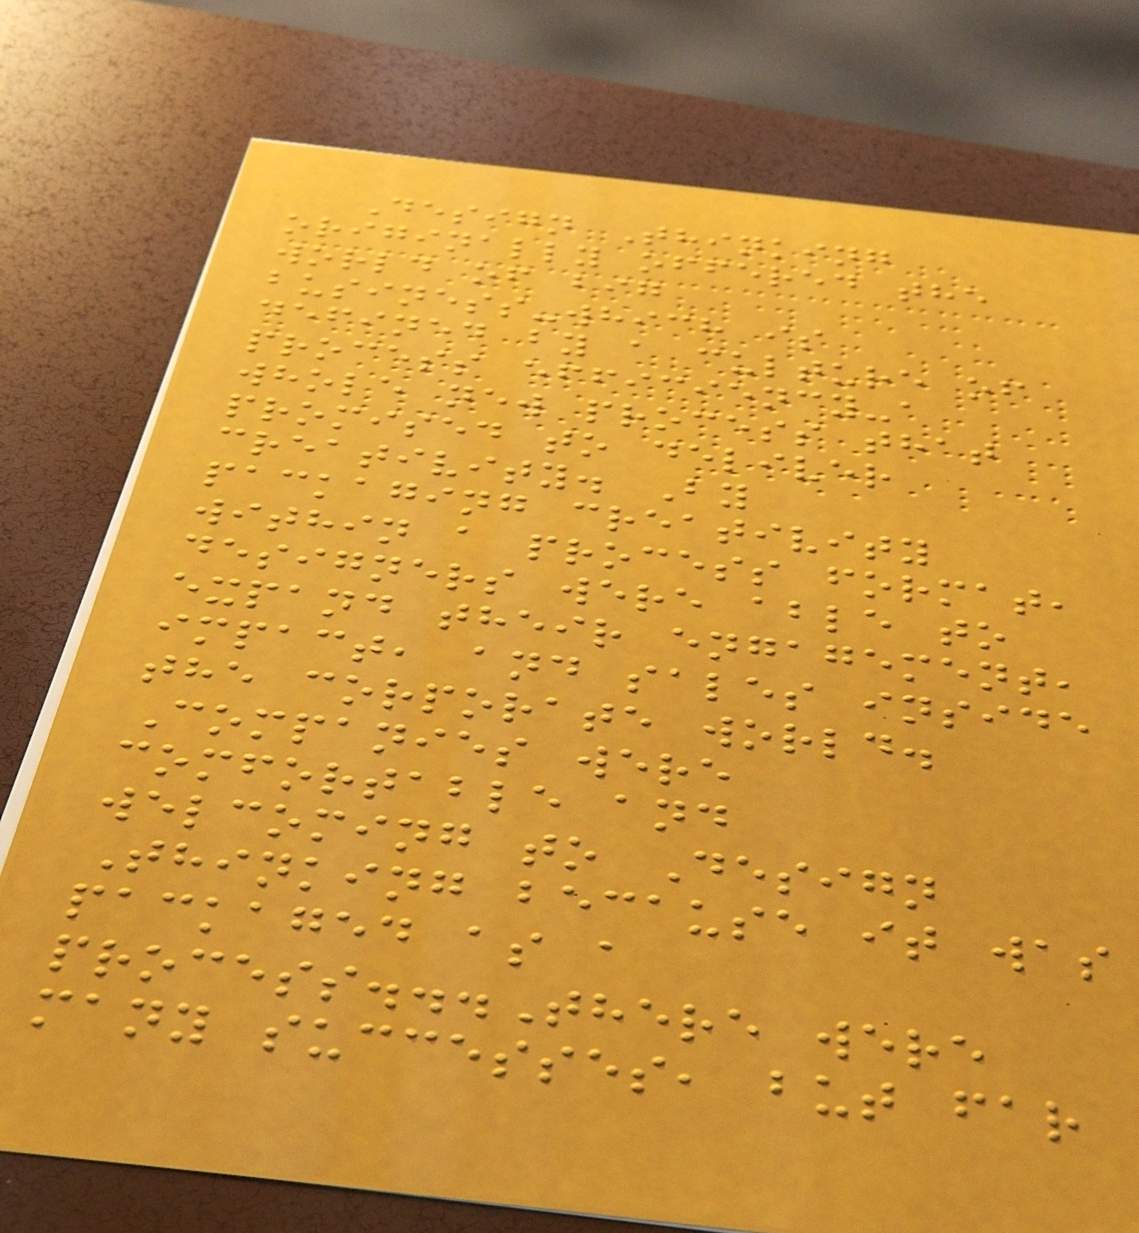Design Thinking
originally offered the
world of big
business-which is
defined by a culture of
process efficiency-a
whole new process that
promised to deliver
creativity. By
packaging creativity
within a process format,
designers were able to
expand their engagement,
impact, and sales inside
the corporate world.
Companies were
comfortable and
welcoming to Design
Thinking because it was
packaged as a
process...There were
many successes, but far
